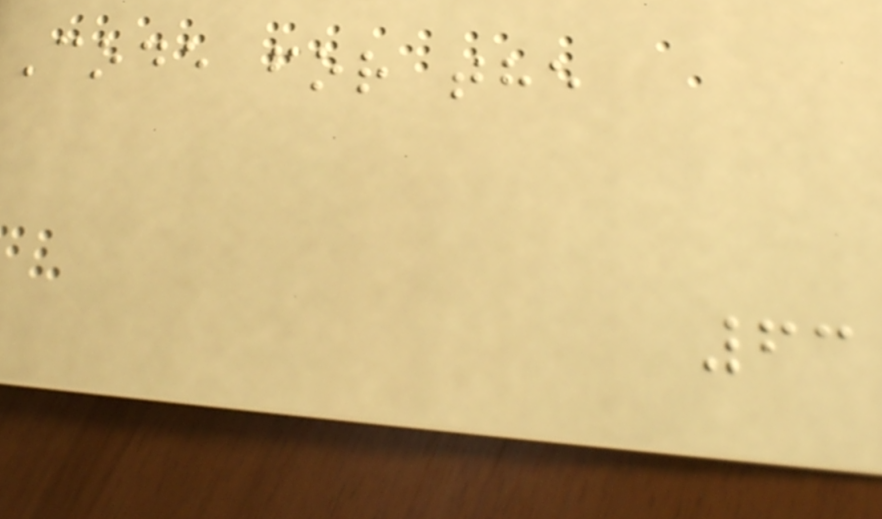Code for the
63
